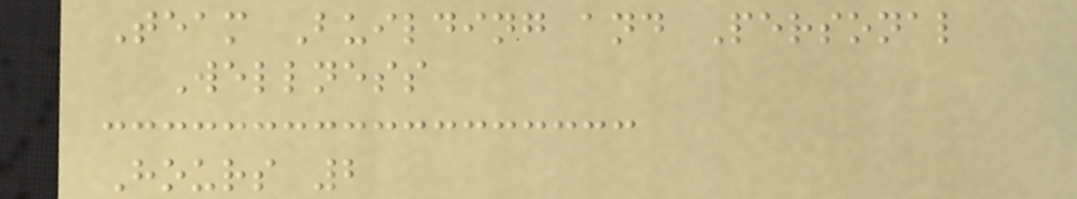Team Building and Personal
Wellness
Hours 2
